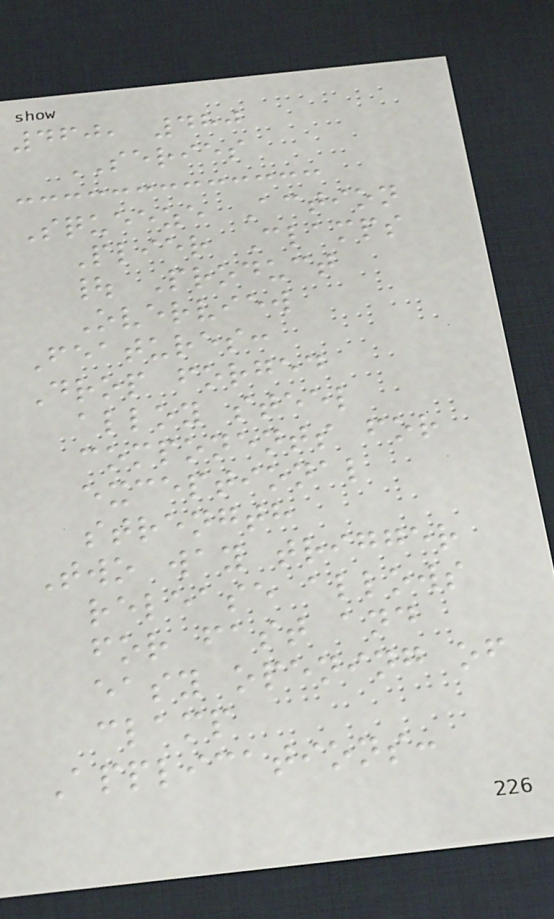460, 480
SERIES
Squeeze Action
Plier Clamps
| Product
Overview
Features:
Drop forged
alloy steel
components for
exceptional
strength
Two way trigger
release allows
for fast and
easy opening of
clamp
Applications:
